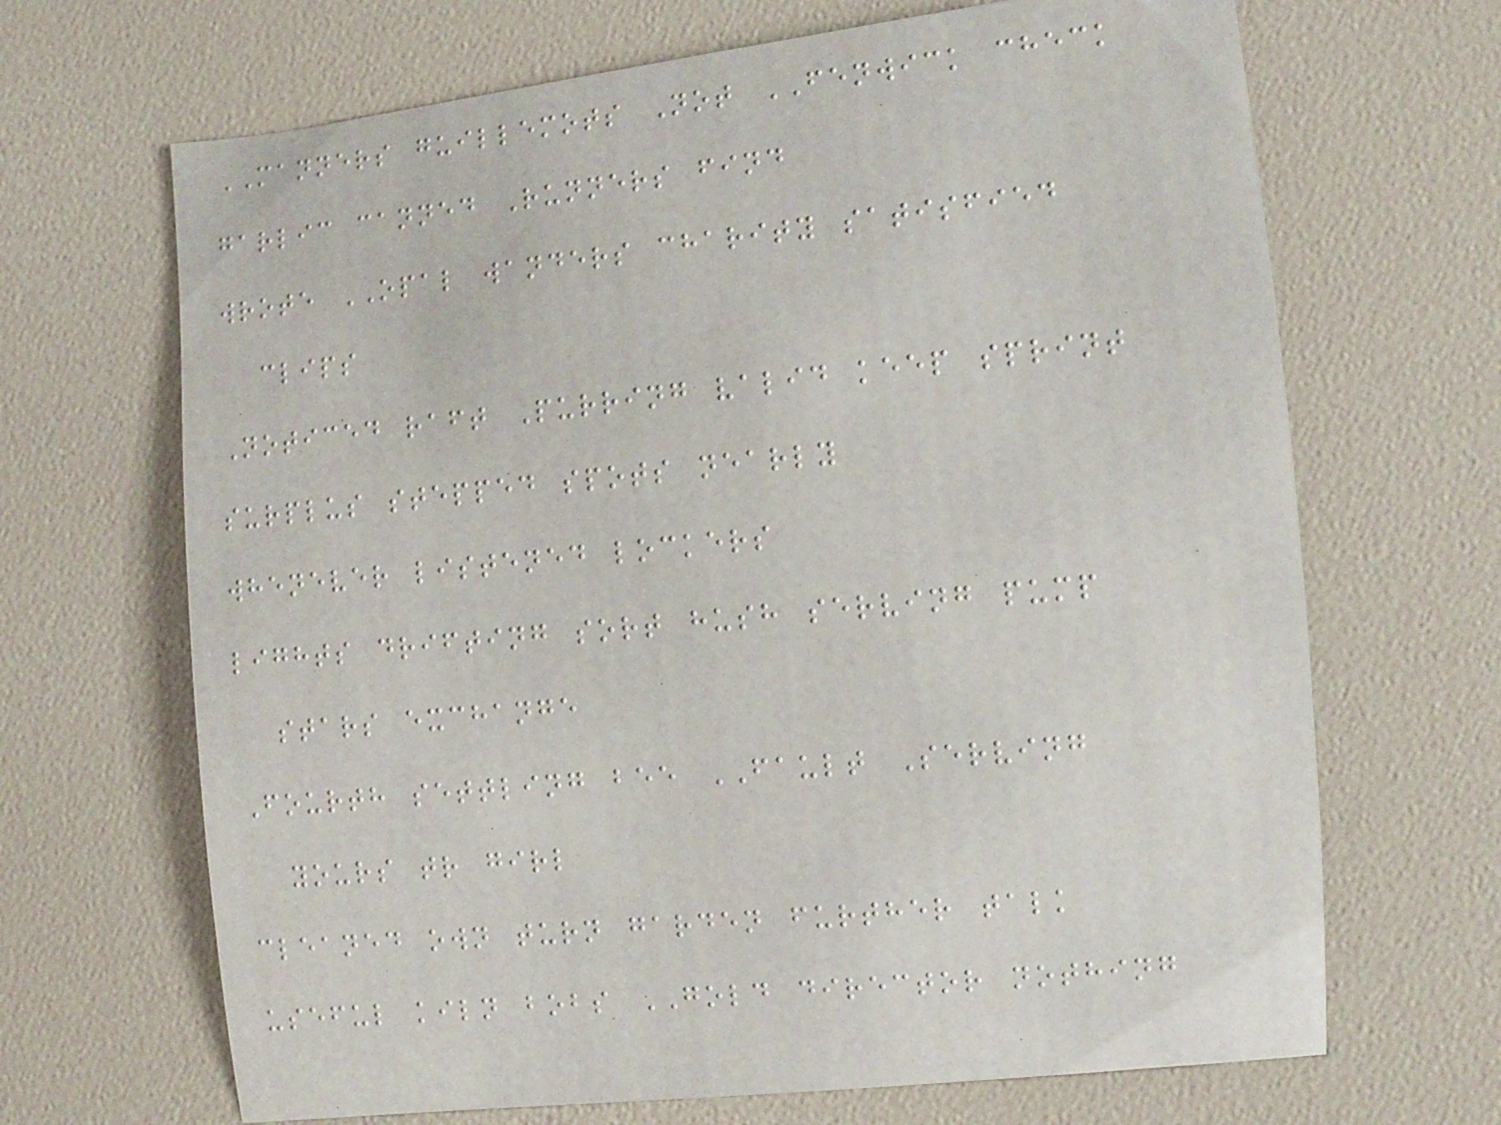MANNERS guillemots Not FENWICK check
garlic canned Runners find
wrote OPAL wanders charity satisfied
clips
Noticed raft Purring valid keep sprint
surplus stepped spots nearly
whenever listened lockers
lights drifting sort hush serving pump
stars exchange
Fourth settling bee FAULT Serving
yours tr girl
cleaned own turn garden further talk
useful kiln bobs GOLD director nothing
